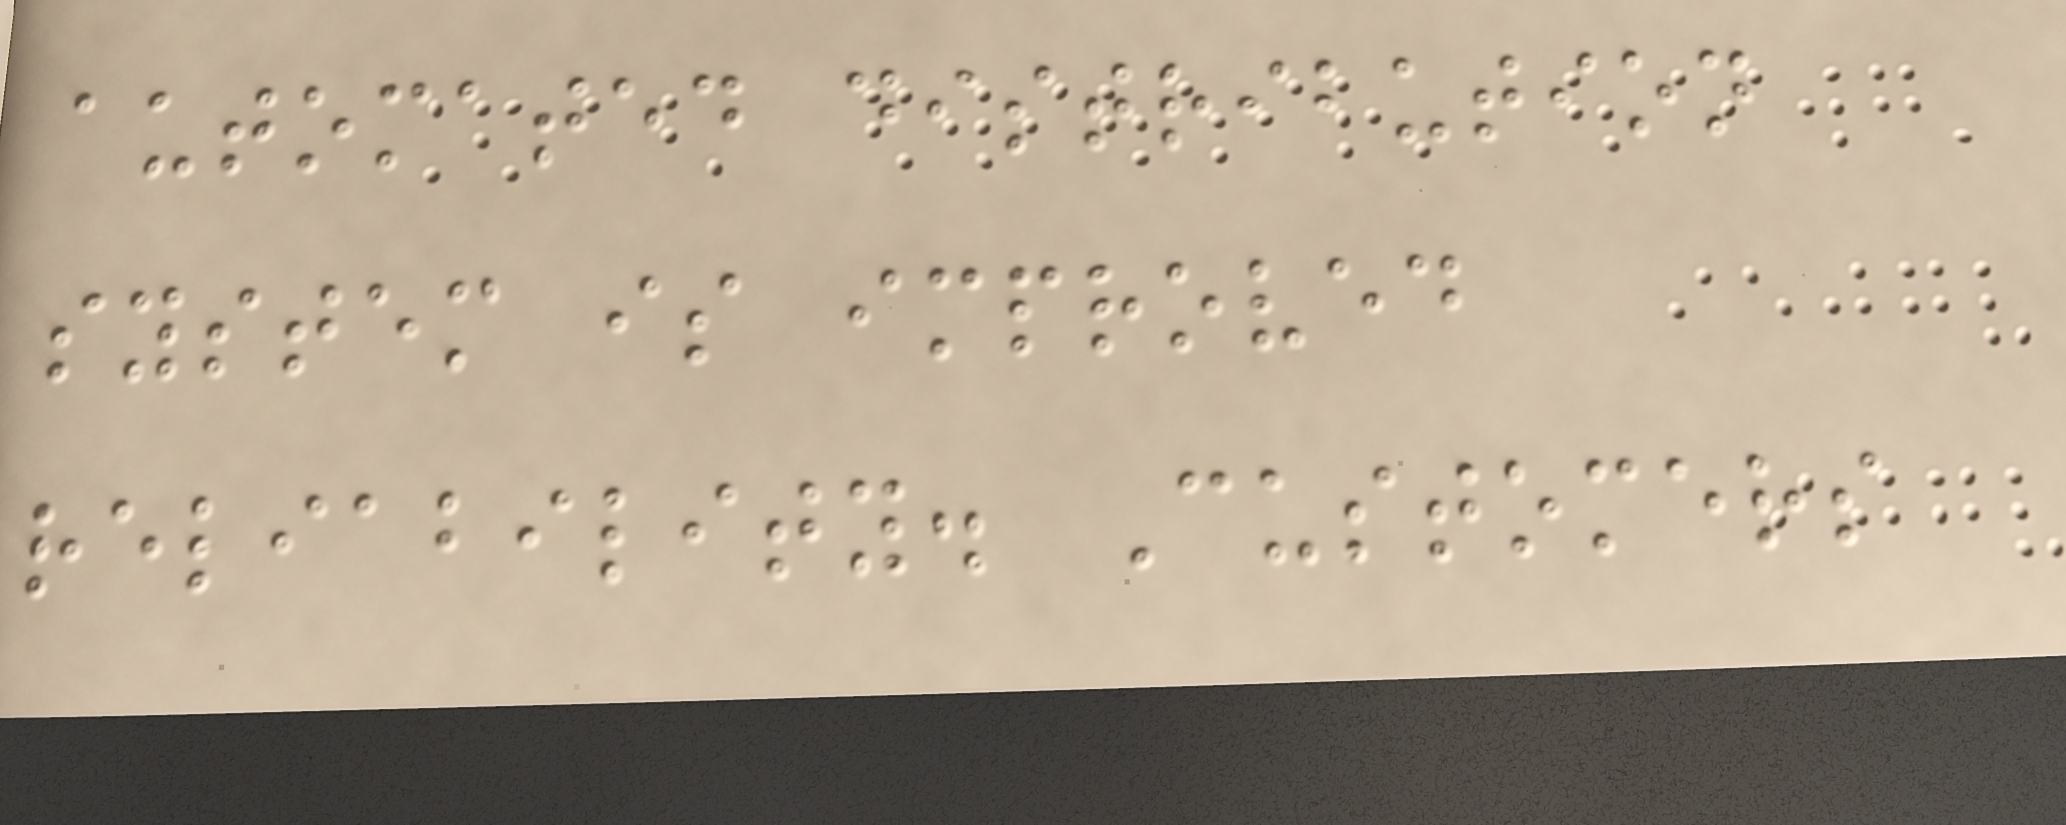automated distribution
system is improved
reliability. Customers
